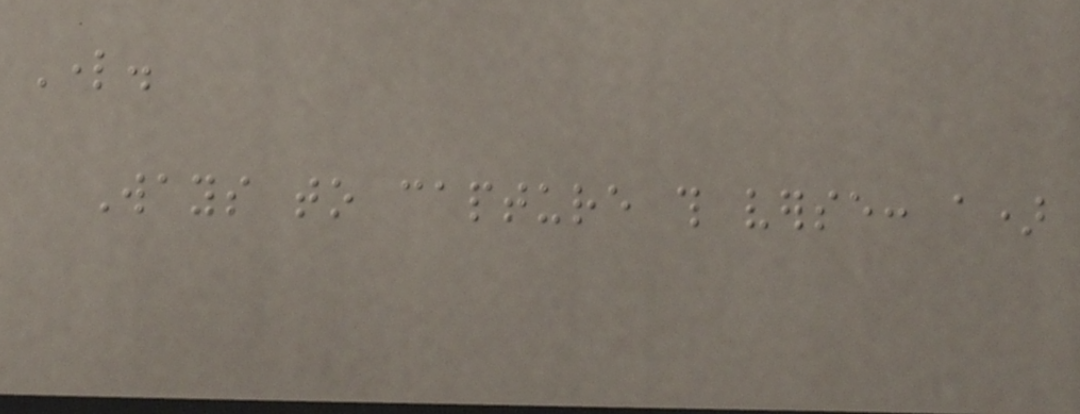Lord.
Ways to capture this verse: a)
